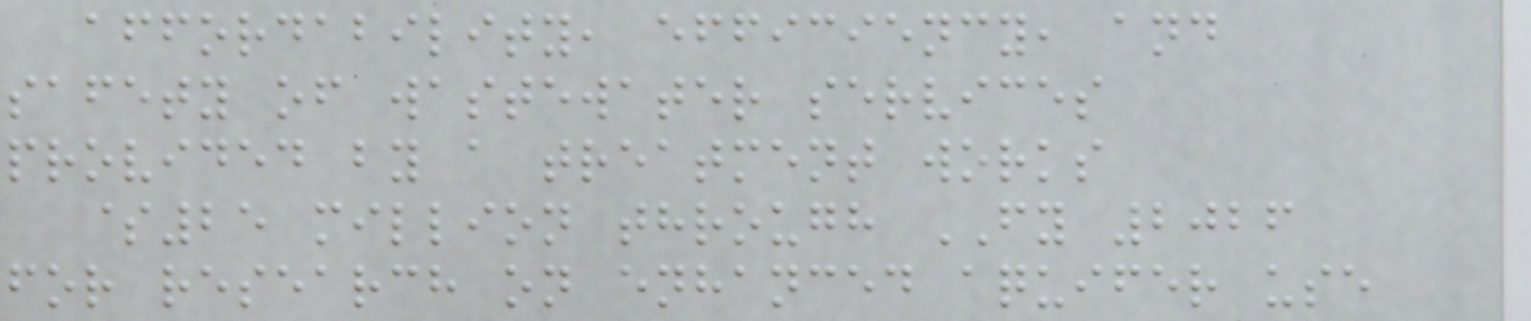affordability, efficiency, and
safety of wastewater services
provided by a treatment works
$25 million through FY 2026
for research on enhanced aquifer use
